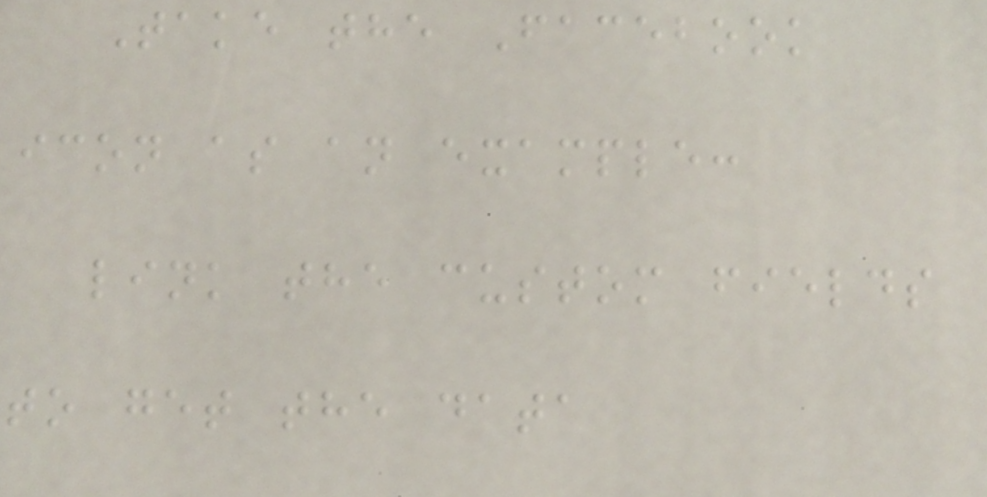Take the Facebook
icon as an example:
link the custom fields
to get the data
